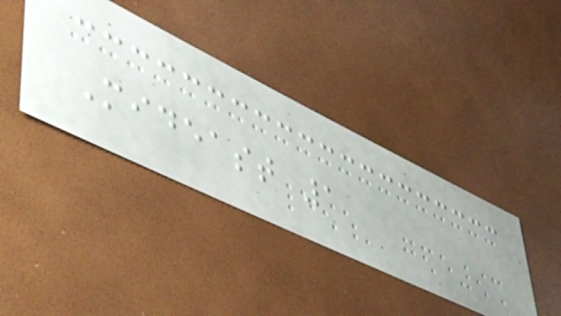Mideast 1
